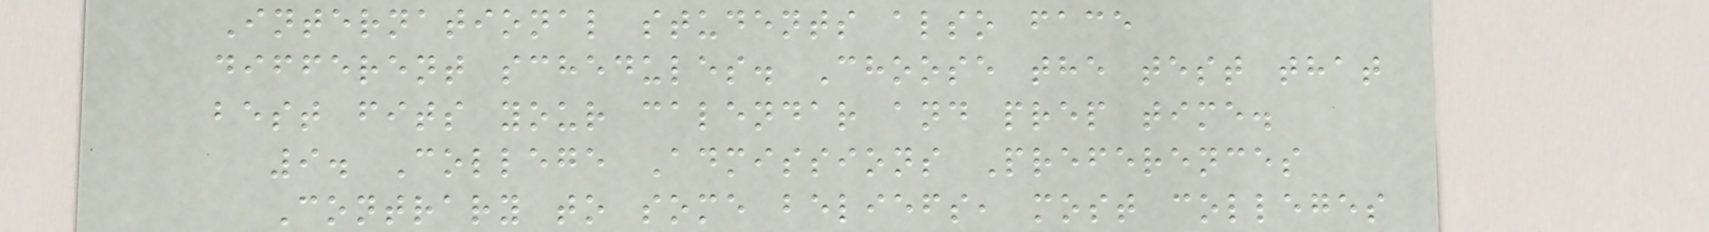International students also face
different schedules. Choose the test that
best fits your calendar and prep time.
9. College Admissions Preferences
Contrary to some beliefs, most colleges
